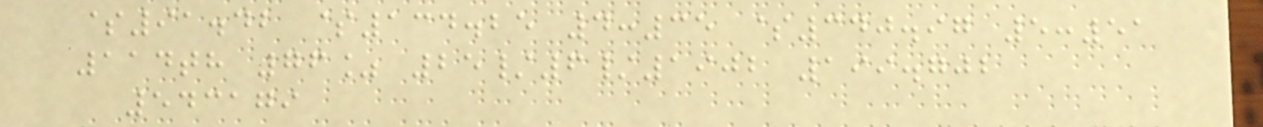$91.42 $134.25 4:35 $340.97 5:51
114th 76% 25/6/1902 199.702
543179
